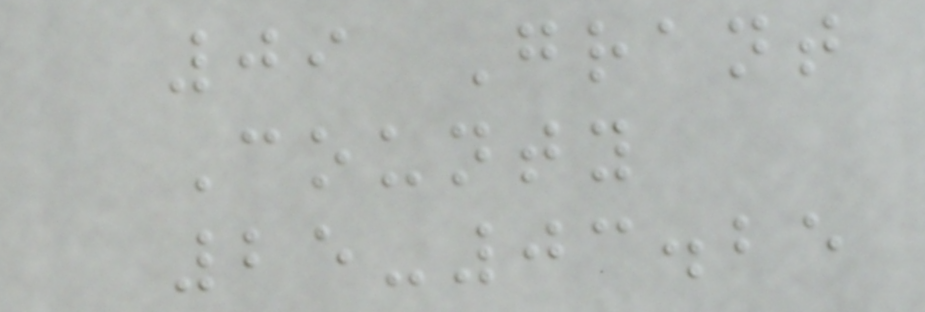09 Grant
County
25-03.25
